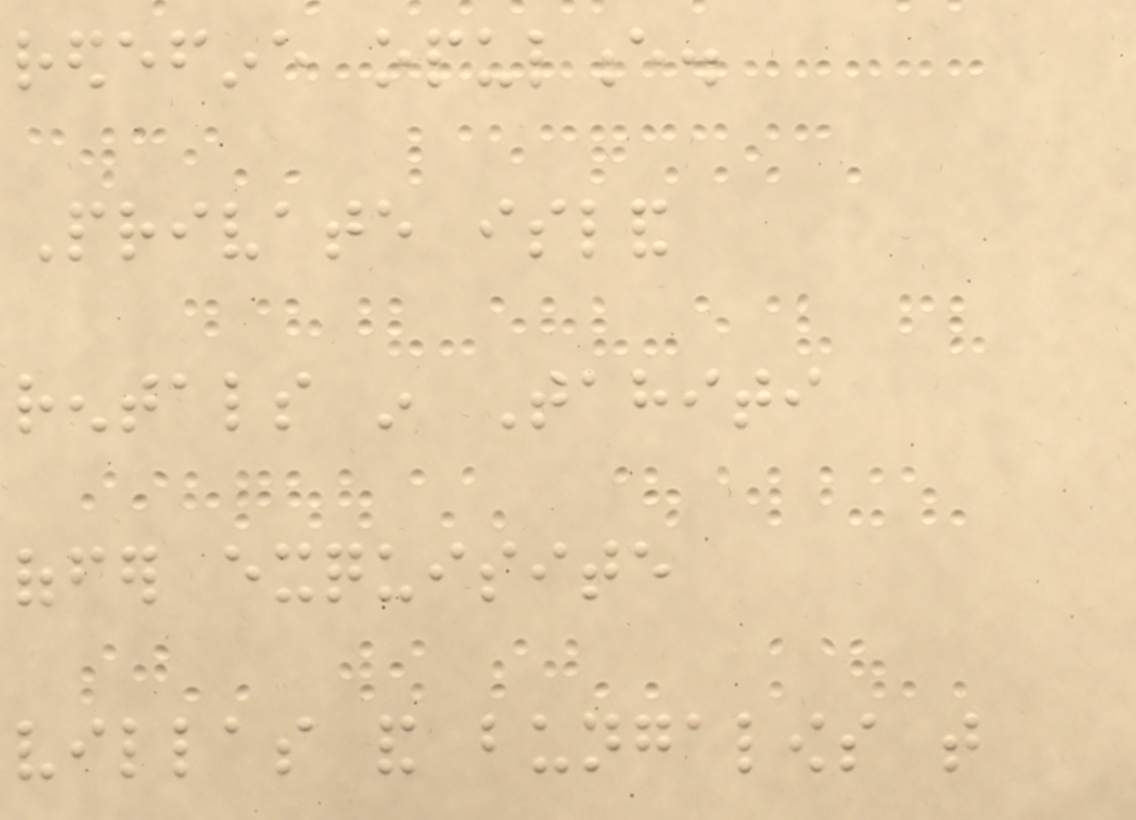redefine opulence.
Private island
rentals in Tahiti
offer exquisite
villas and bungalows that
